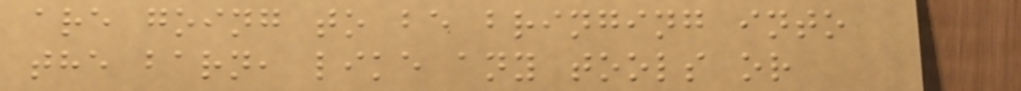are going to be bringing into
the barn, like any tools or
